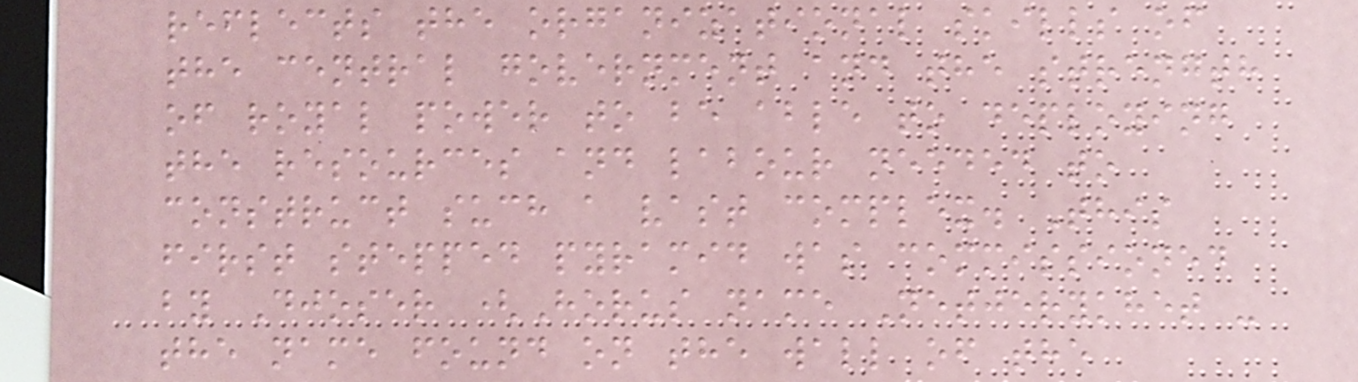reflects the organizational skills of
the central government and the strength
of royal power to be able to deploying
the resources and labour needed to
construct such a vast complex. This
first stepped pyramid was commissioned
by Djoser (Horus name Netjerykhet -
the name found on the wall of the
